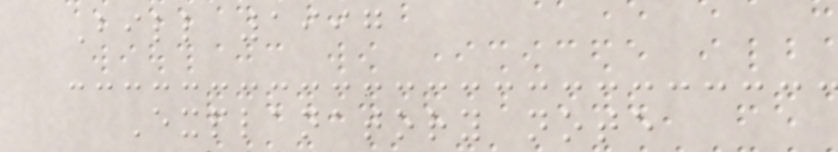Bill 1997
Explanatory note
